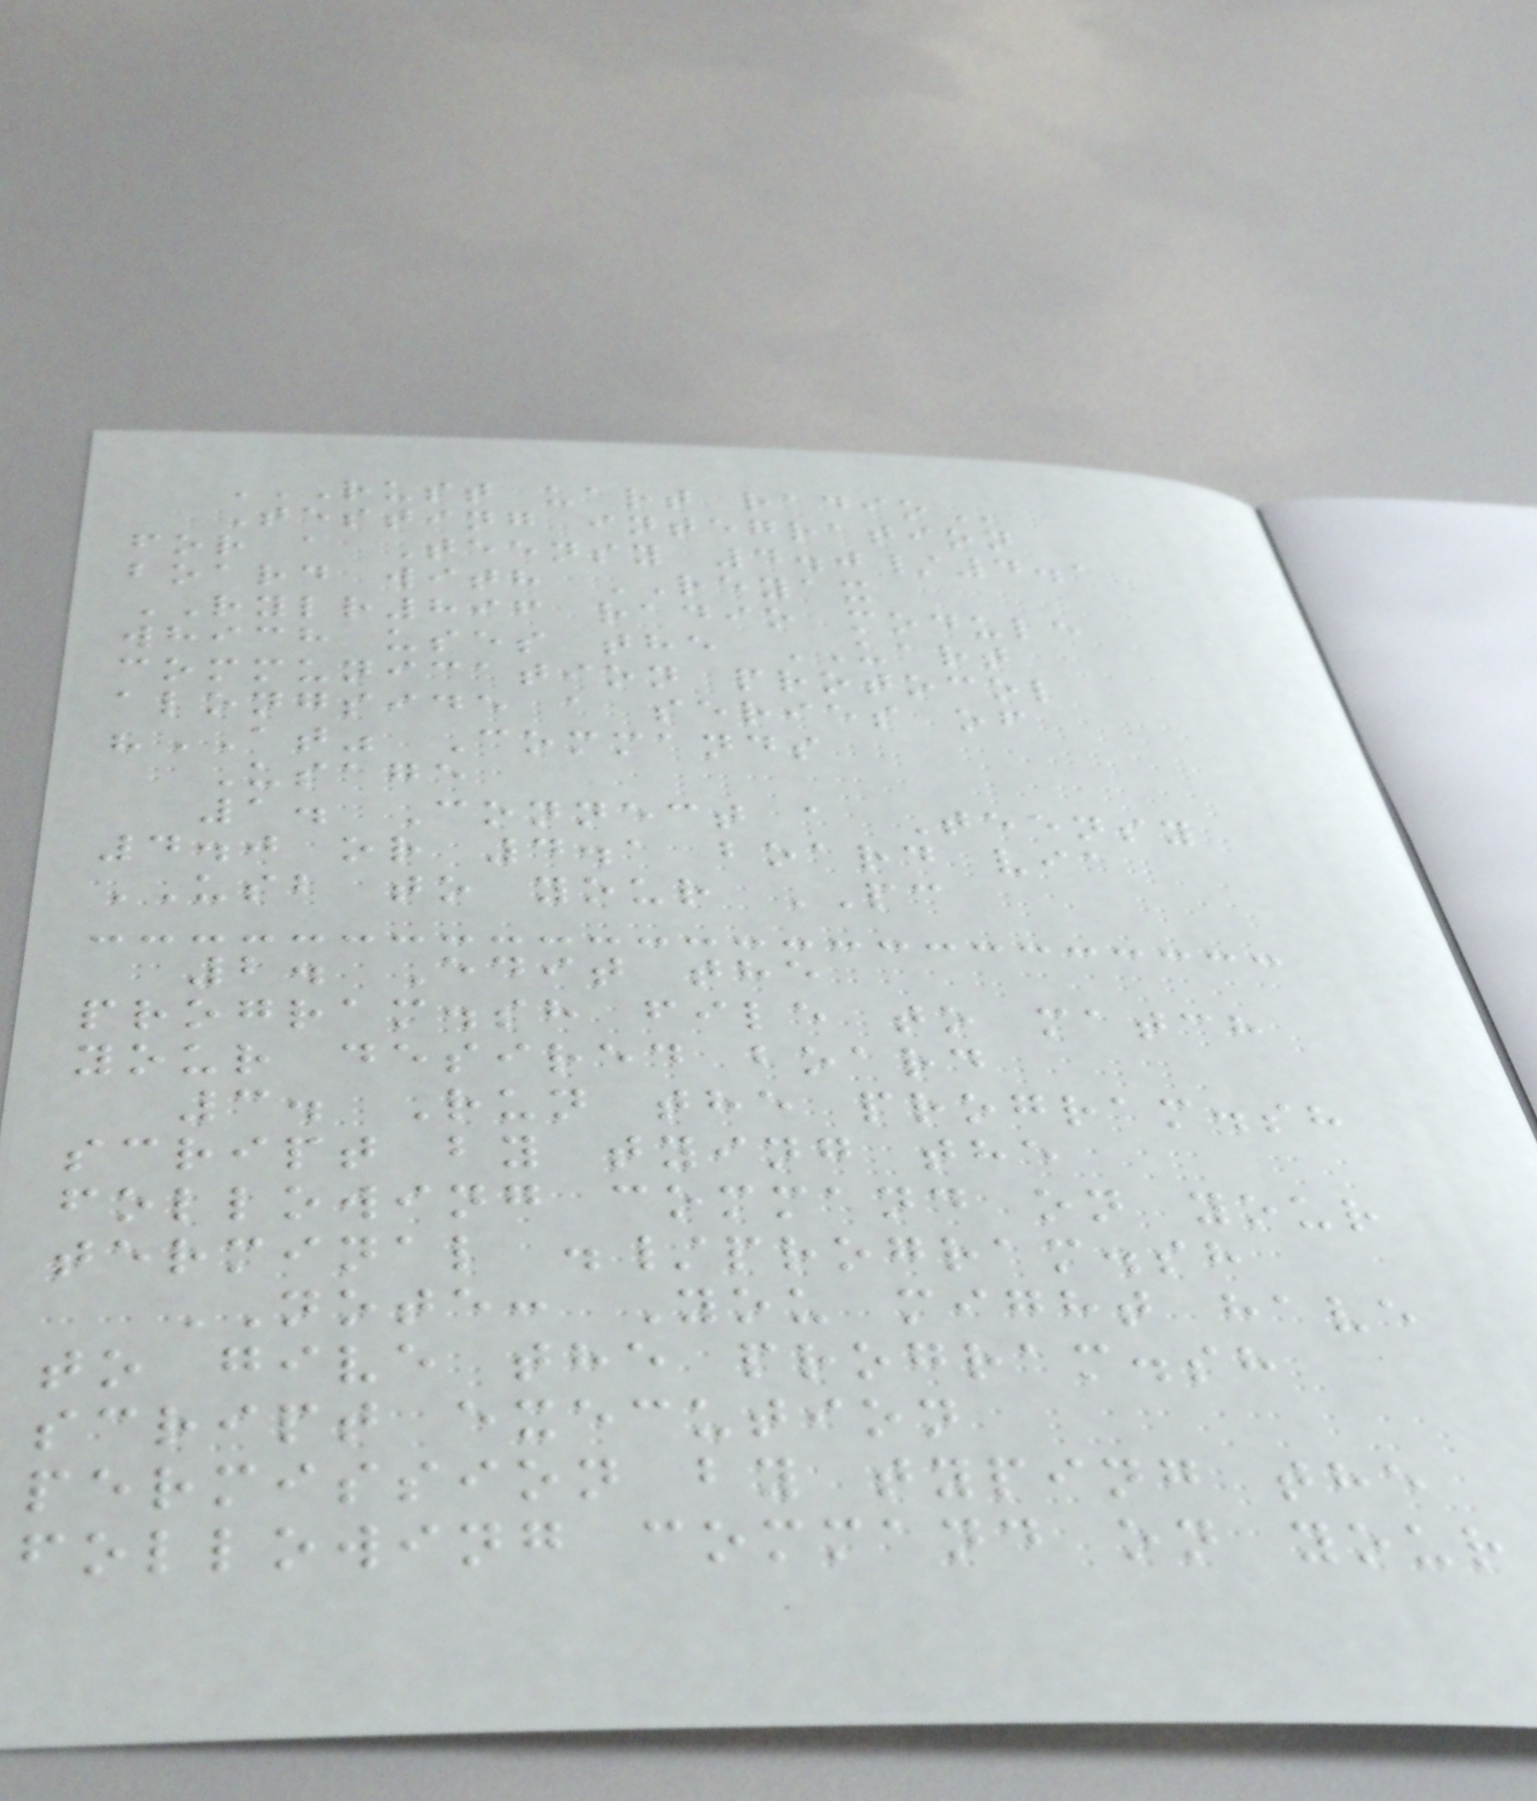RUST UART RADIO
Testing integration
for a Teensy 4.0/4.1
board with REYAX
RYLR896 radio module
which uses the UART
communication protocol
alongside a series of
"AT" Commands
Usage
1. Connect a Teensy
4.0 or 4.1 board via
USB to your PC
2. Edit the
program.sh file to match
your desired board
3. Run the program.sh
script by tying the
following command on your
terminal ./program.sh
NOTE: You might have
to give the program.sh
script execution
permission by typing the
following command on your
